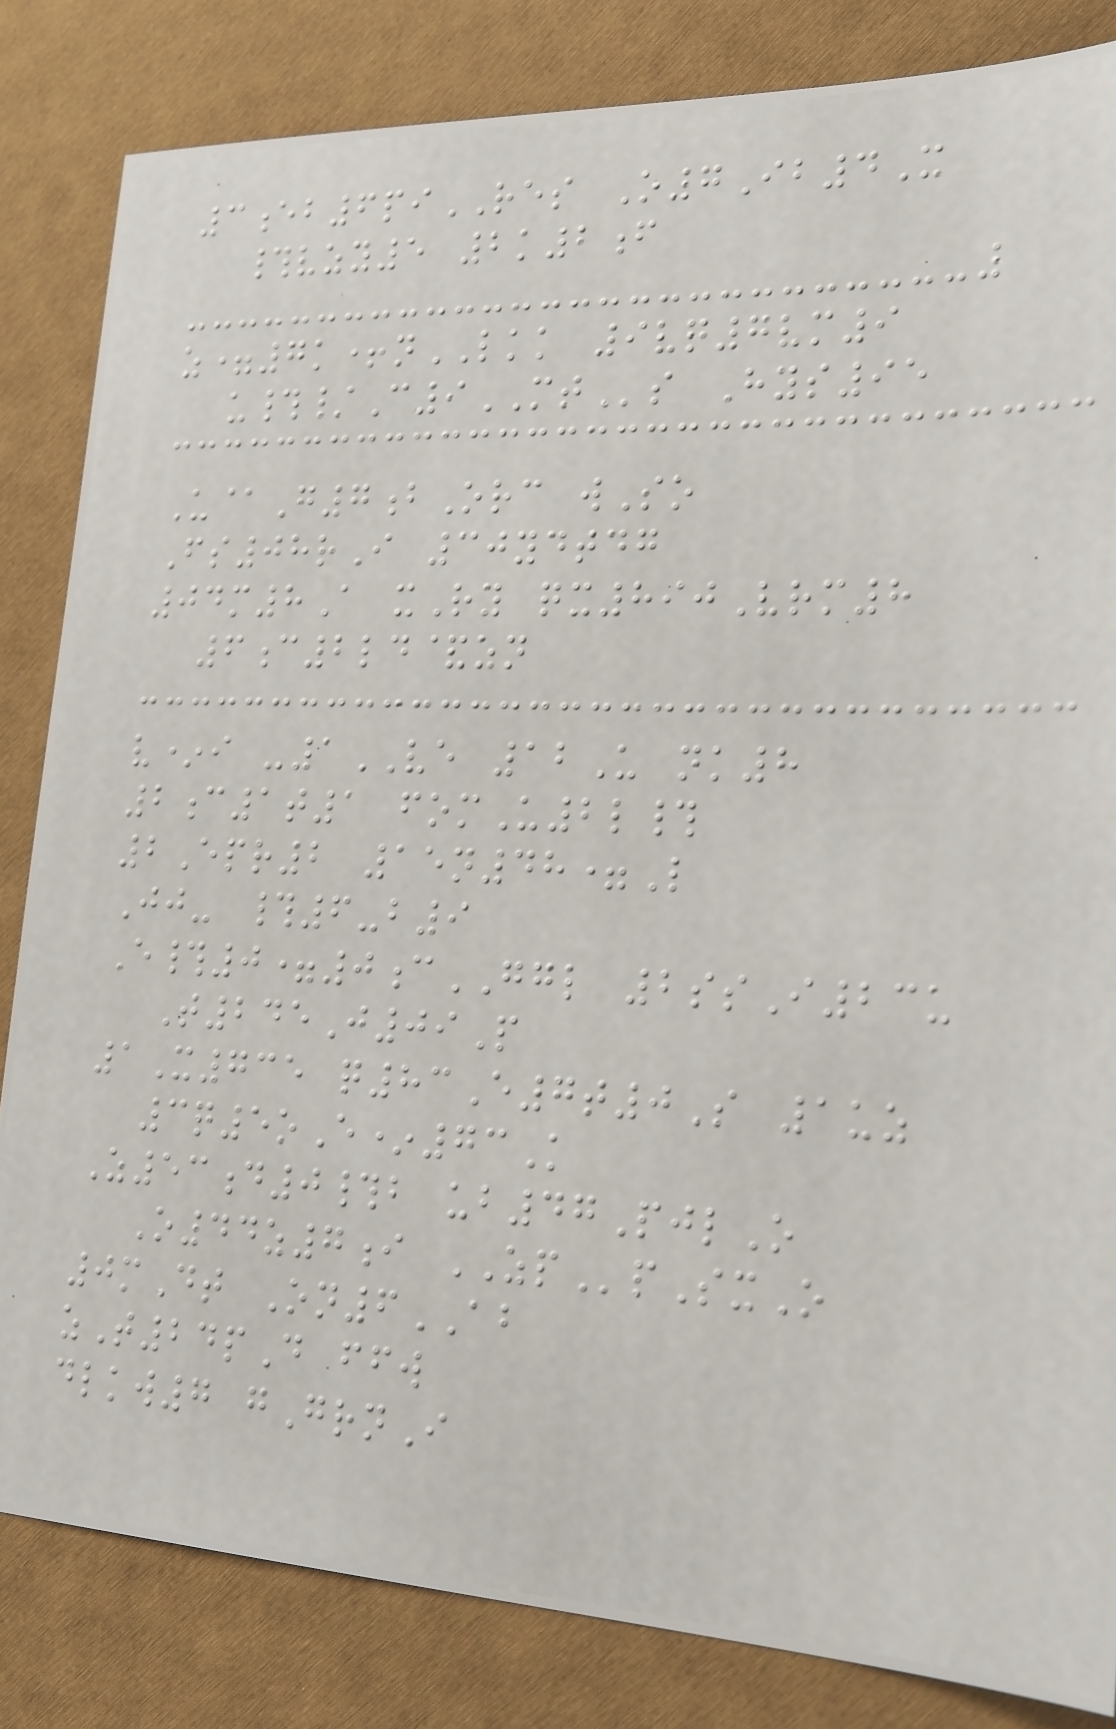3eb6piRES O7Ib4X
#vzy5 2k2f
z=7k+nLKK 9vq7vm9
u#/C9MTs Hys95
U@G7bOrc wSo
Fs08rI 30ydtdg
04m8A xRy qx890Vrm8
6c2ld&zn
v*i -1VE 12U nk8
2c1t1 fomU2l#
2Epr2 15n48=L
Jj- #6-b9
E#0=0cGGL 2ssI23u
T245J09P
1X735 q83E7t0S 1uz
3q5oE*73K
Z53d0#b ub47PjlO
O44z7i ZPpSxO
0mDt On6AB
zT24pD ffw
dlkw7 gGrnI
